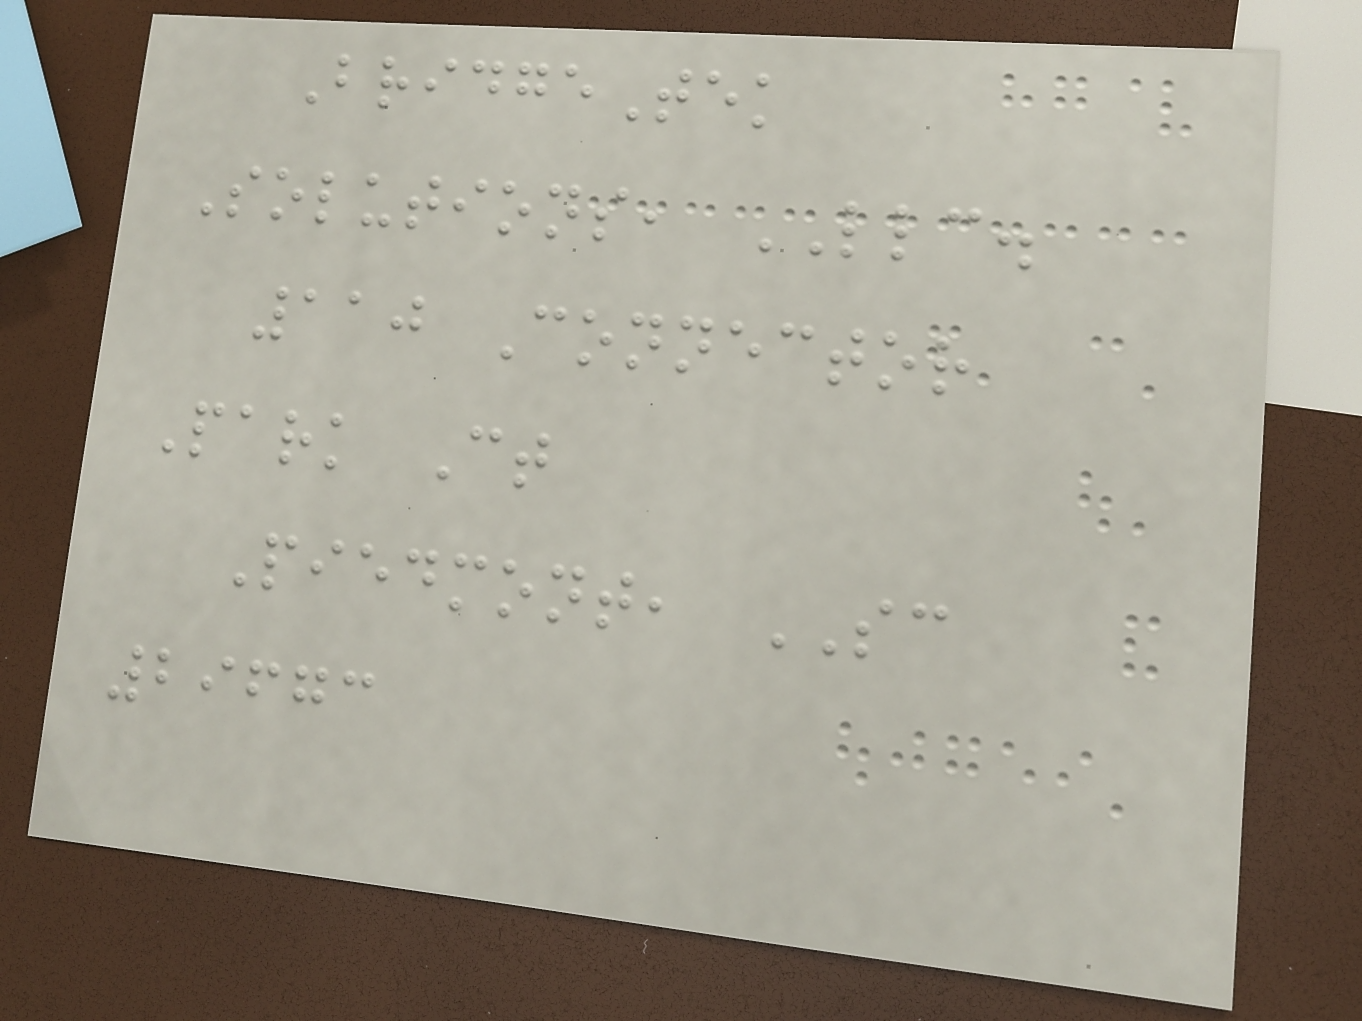BridgeTek
Solutions, LLC.
110 Connector
Park Ct
Piedmont, SC
29673
